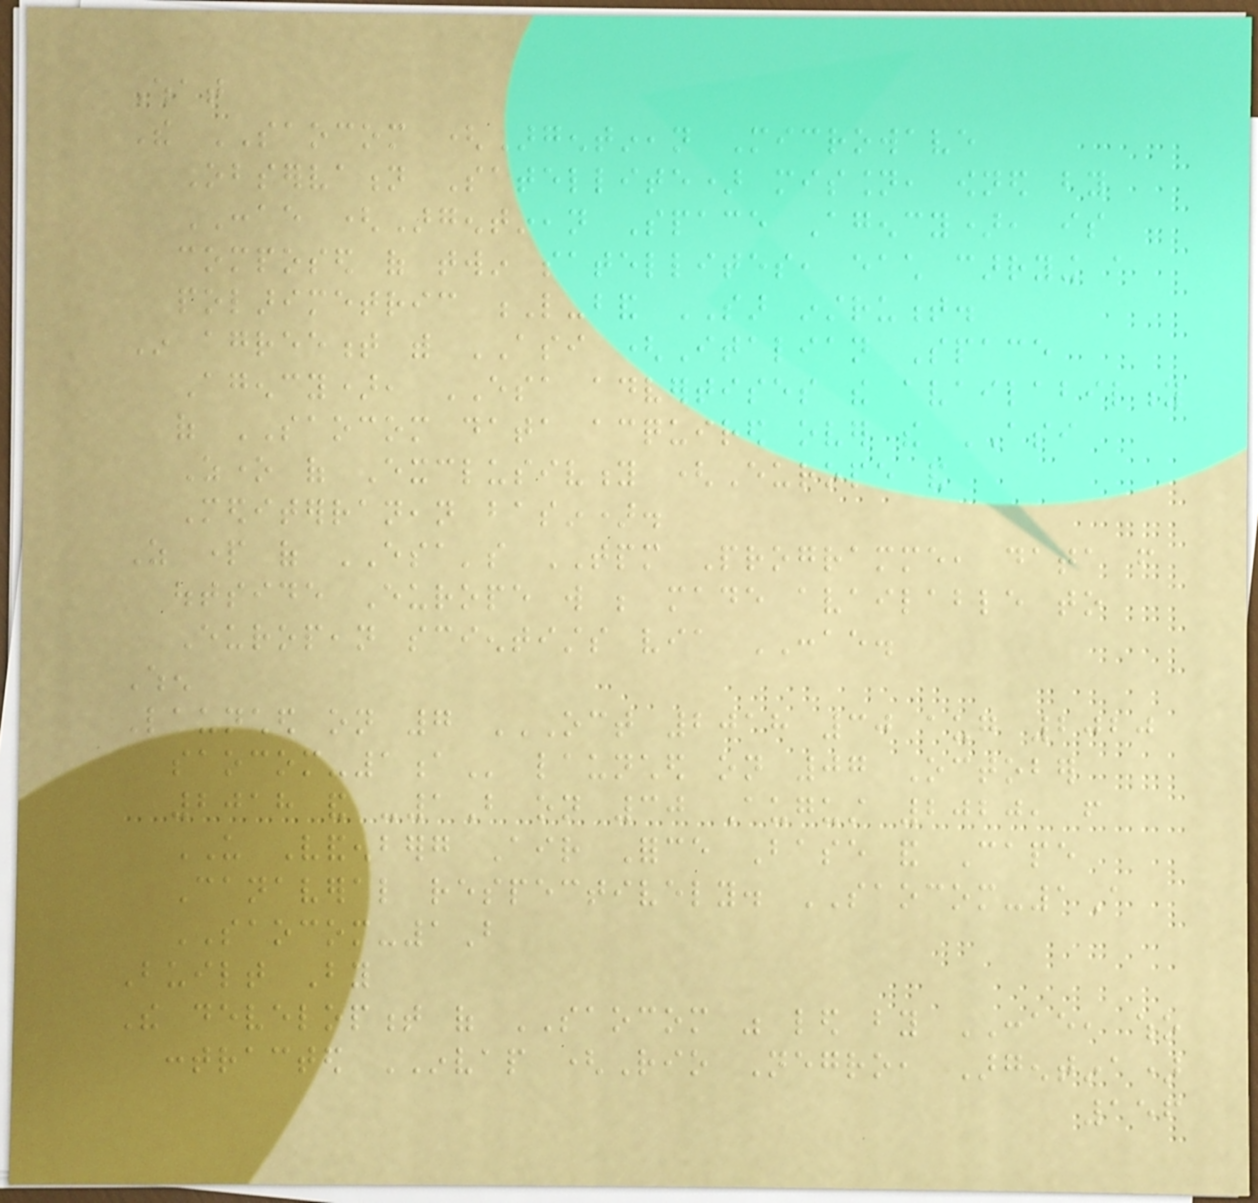What
The SAOCOM (Argentinean Microwave
Observation Satellite) mission, owned by
CONAE (Argentinean Space Agency), is
composed of twin satellites, each carrying a
polarimetric L-band SAR instrument.
In agreement with ASI (Italian Space
Agency), ESA advertises the availability
of SAOCOM data acquired over the ASI
Zone of Exclusivity (Europe and
Mediterranean basin).
As part of ESA's TPM Programme, data from
outside Europe will be made available to
European scientists via CONAE.
When
Launched on 7 OCT 2018 30 AUG 2020
SAOCOM-1A launched on 07 October
2018 and -1B on 30 August 2020, from
US Vandenberg Air Force Base and Cape
Canaveral respectively. SAOCOM-1A
SAOCOM-1B
Built By
The development of SAOCOM was led by CONAE, who
contracted INVAP (Rio Negro, Argentina)
156
